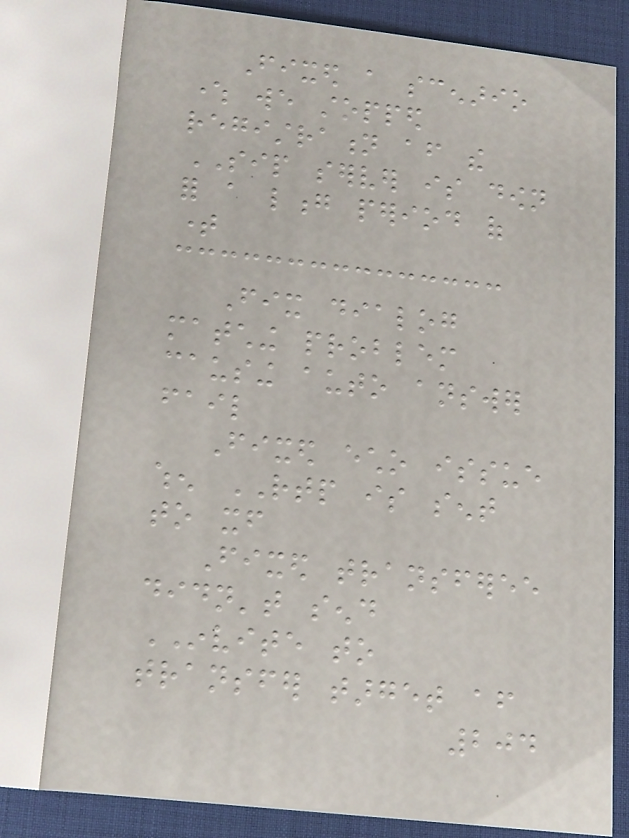Fixed a scenario
where we stopped
registration after the
SIP server is down
for a long period of
time
Fix dialog
matching problem
causing auto answer
fail
Fixed echo issue
when RTP is sent
to itself
Fixed transferee
didn't send
INVITE to
transfer target after
204
